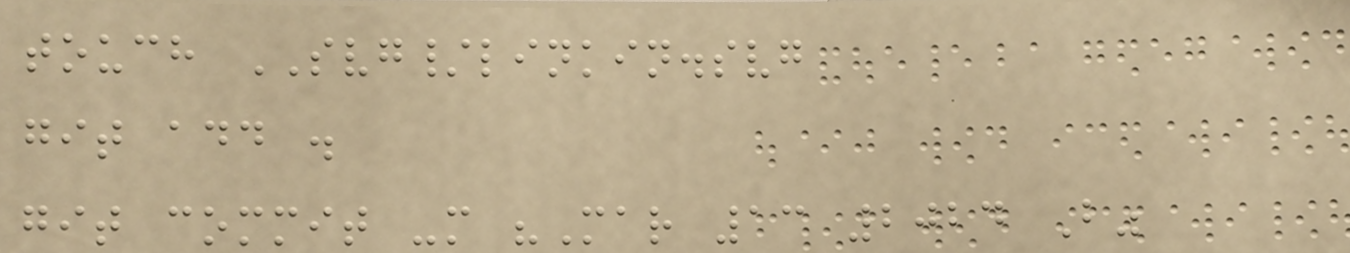touch SVG/linkin.svg
git add .
git commit -m "Mar 13 2024 B"
